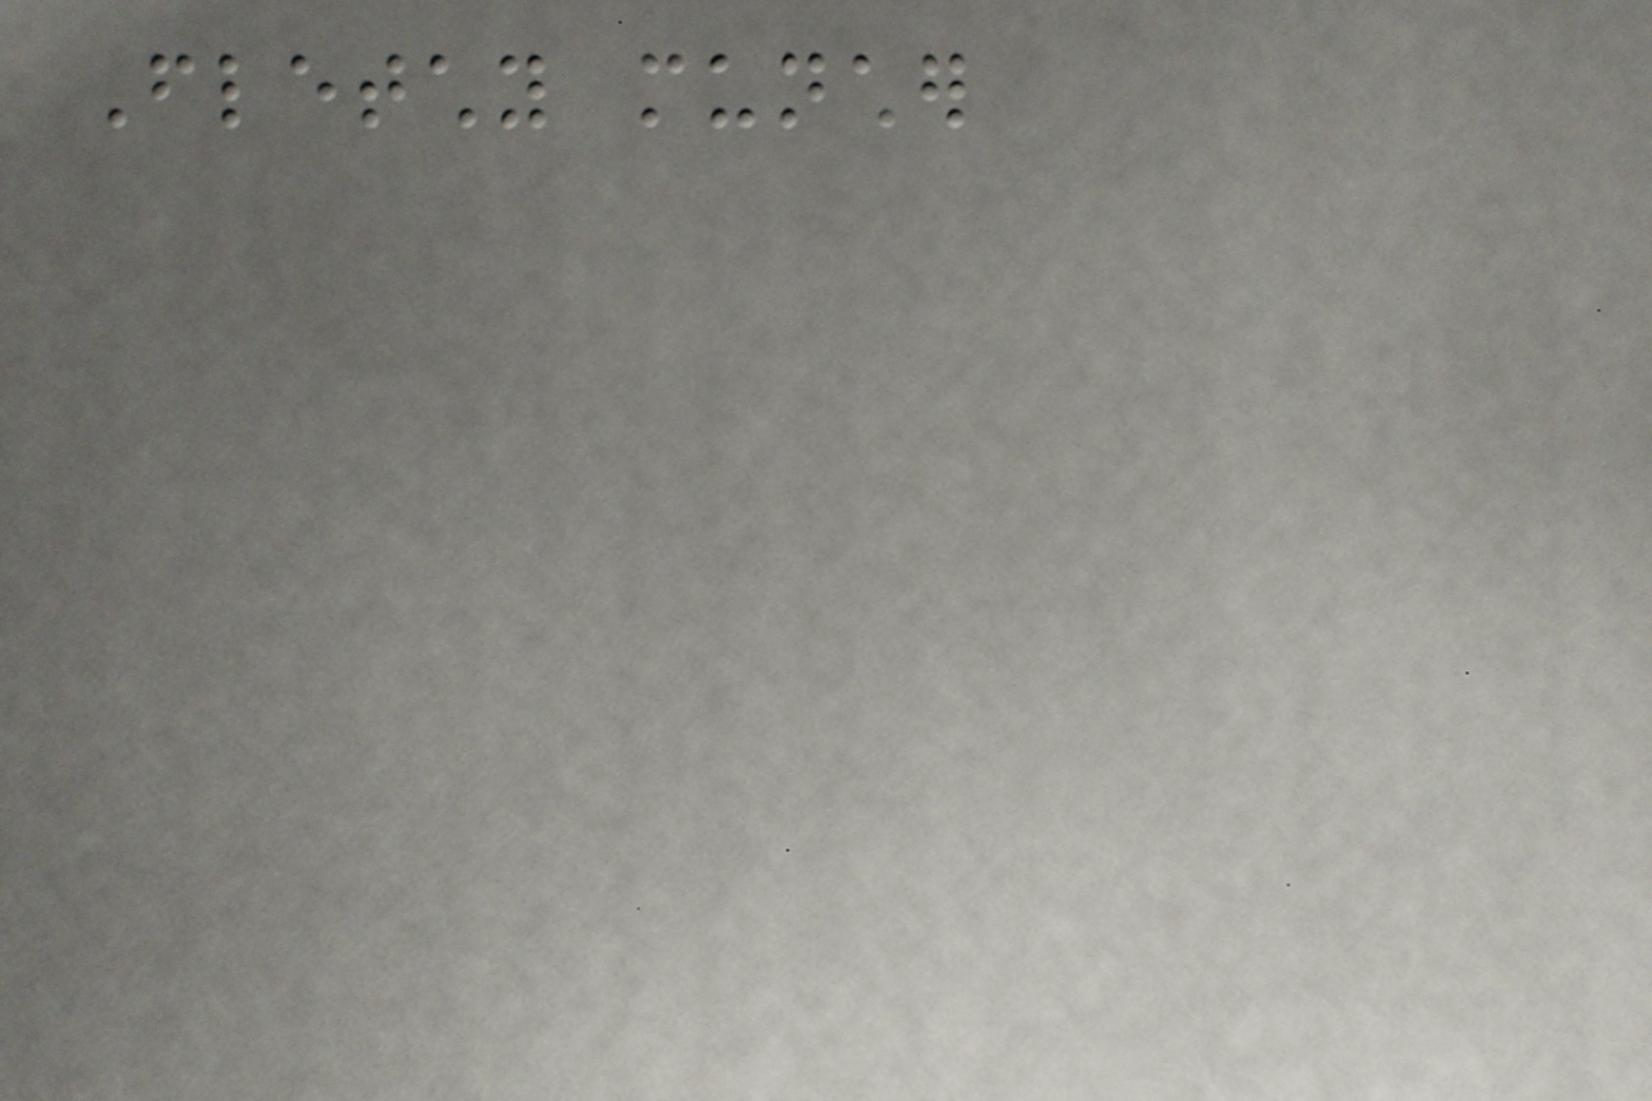Fletchy muncher
